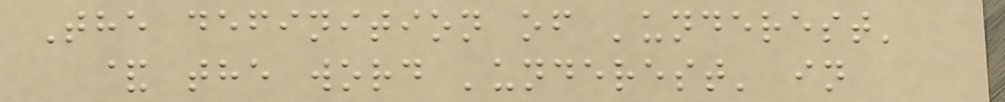The definition of 'underest'
& the word 'underest' in
